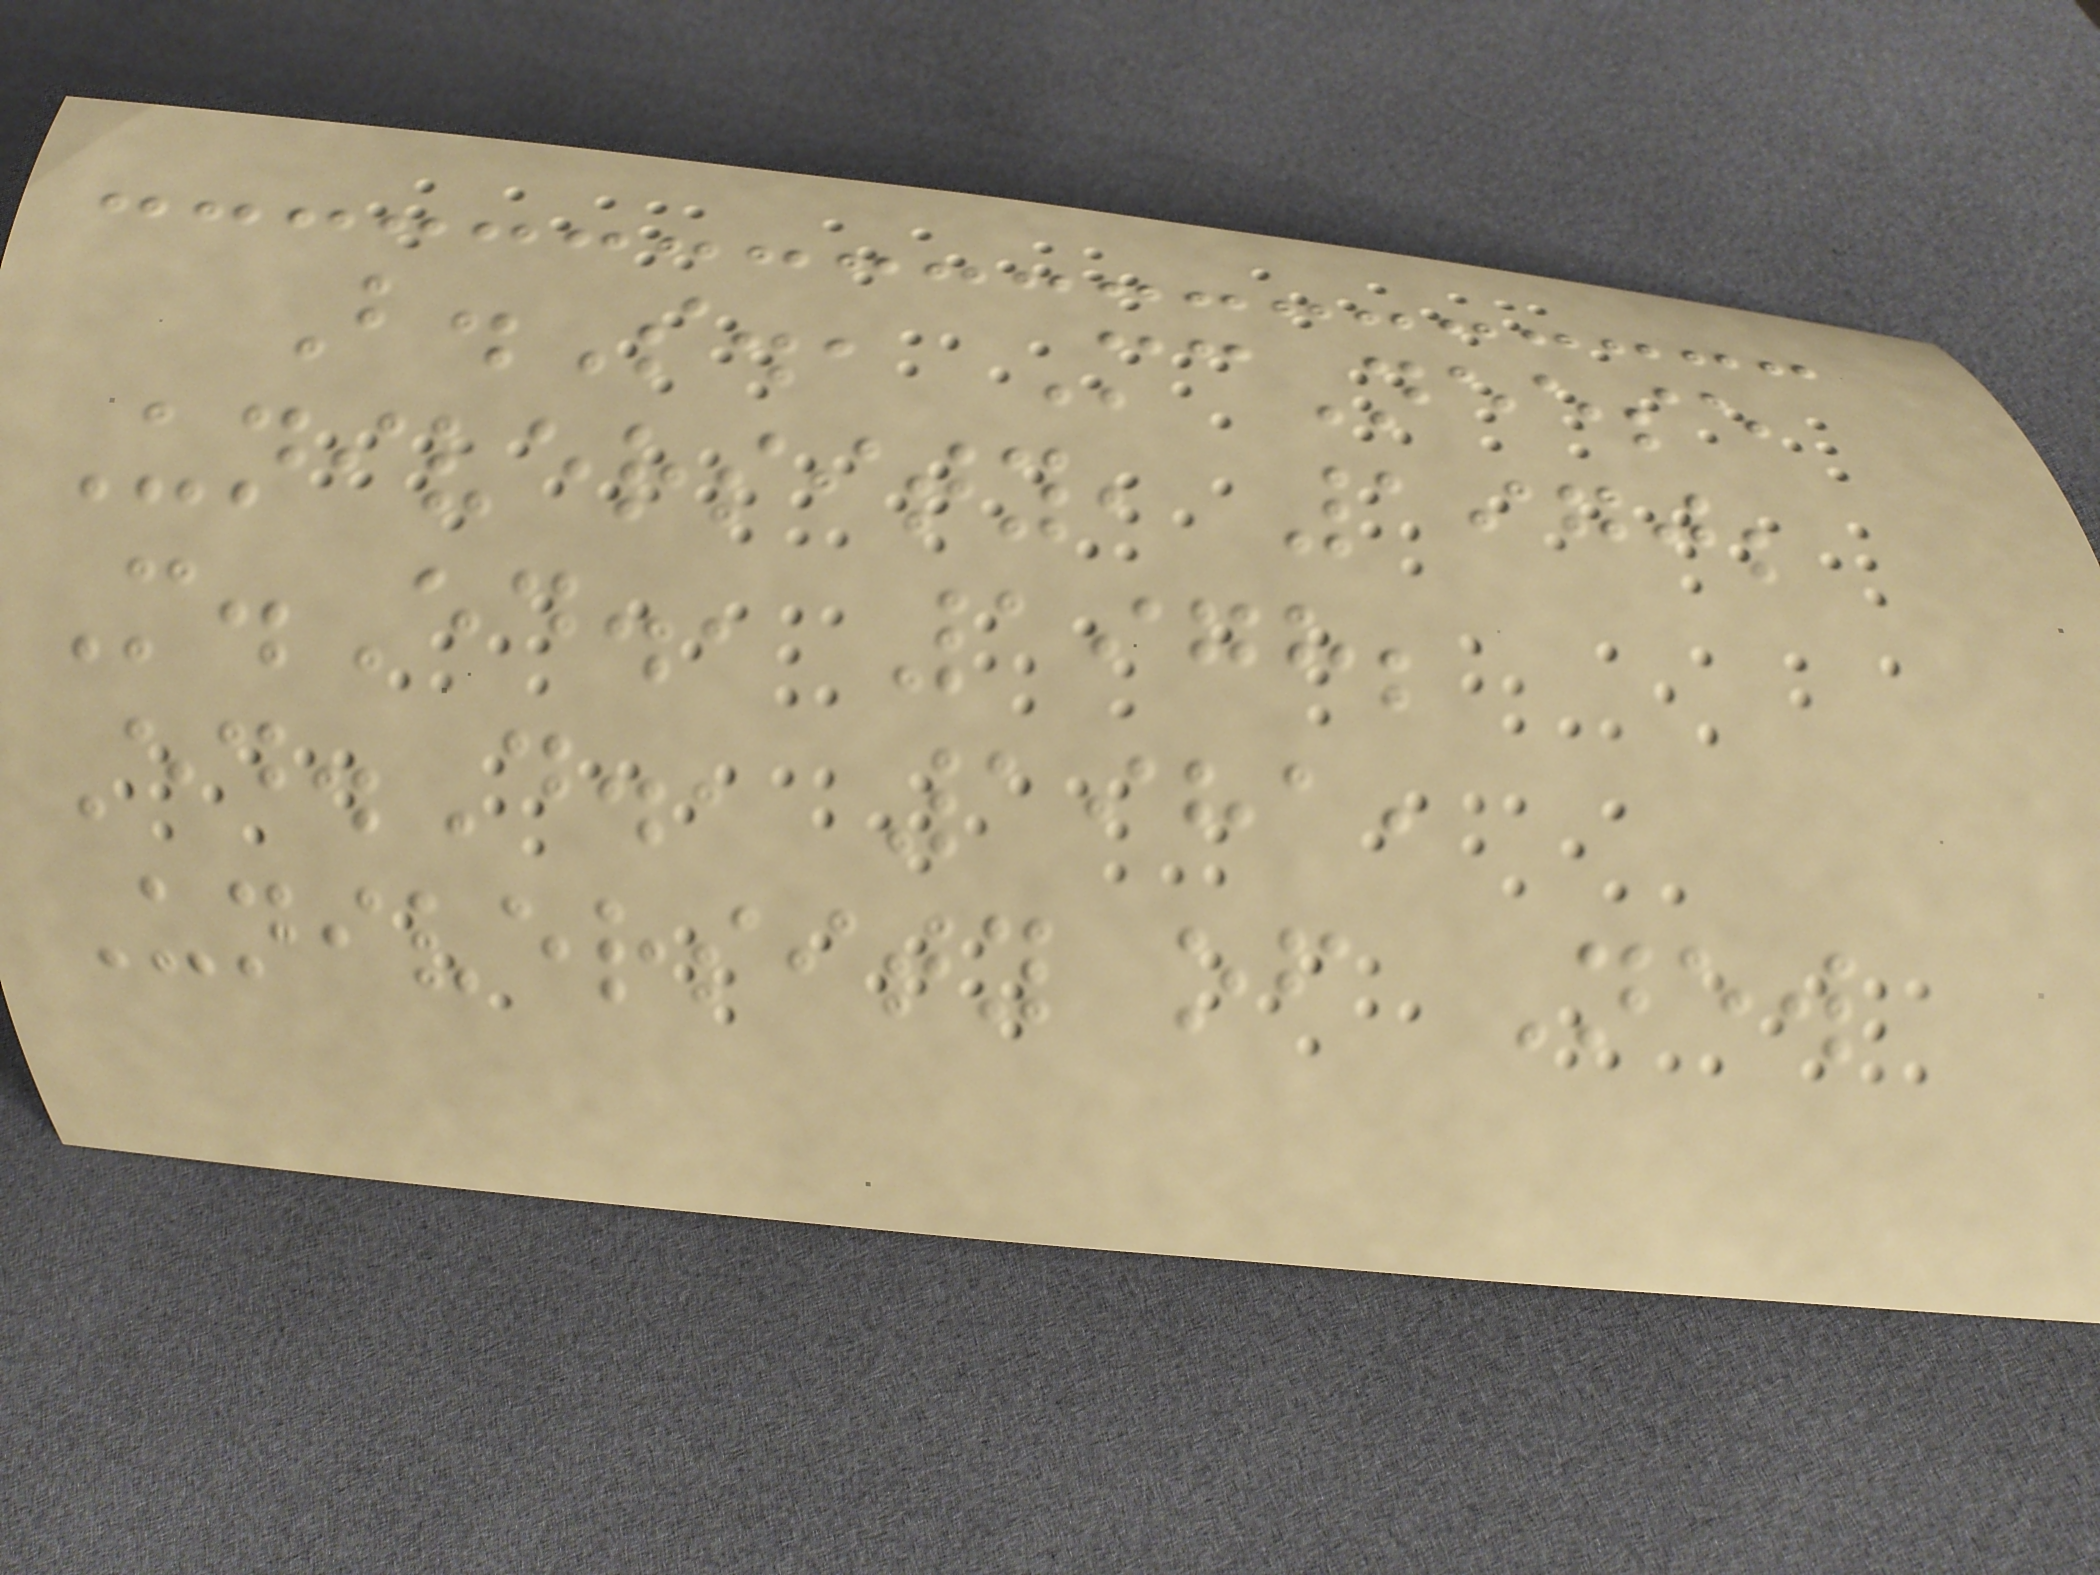B.S., McNeese
University, 1970;
M.Ed., 1978;
Ed.D., 1981,
University of New
